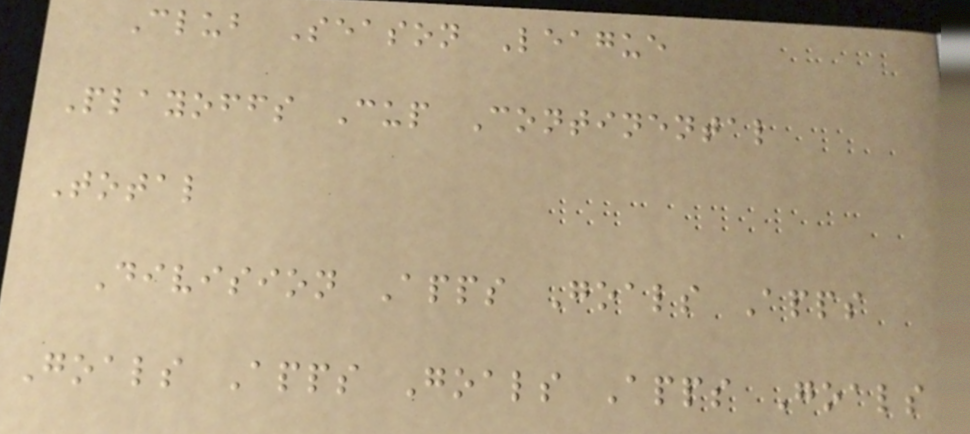Club Season League
Playoffs Cup Continental
Total
Division Apps Goals Apps
Goals Apps Goals Apps Goals
